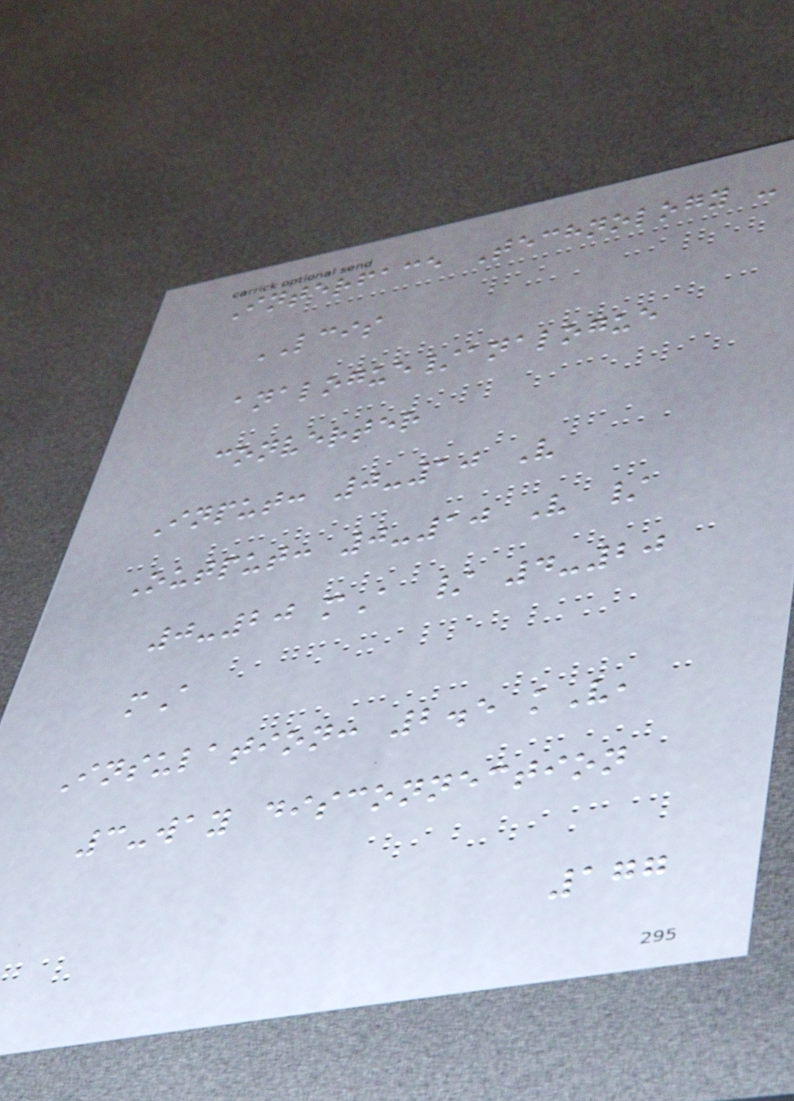Interface Technology -
LCIS
analogue/analogue
converter
Input: 0-10 V
Output: 0-10 V /
0-20 mA / 4-20
mA
Insulation: 2.5 kV,
3-way disconnection
177
